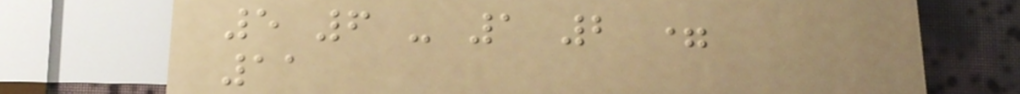5 6 - 1 2 =
11
